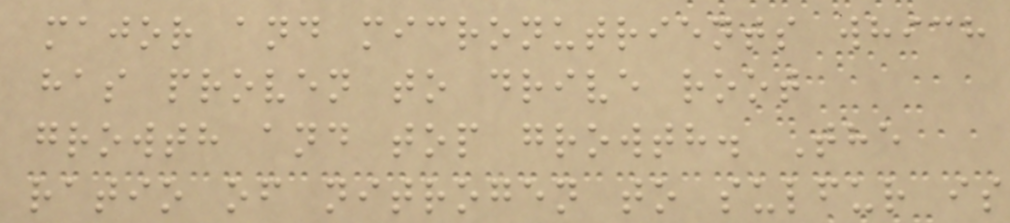major and micronutrients which
has proven to drive root
growth and top growth. The
ratio of nitrogen to sulfur is
